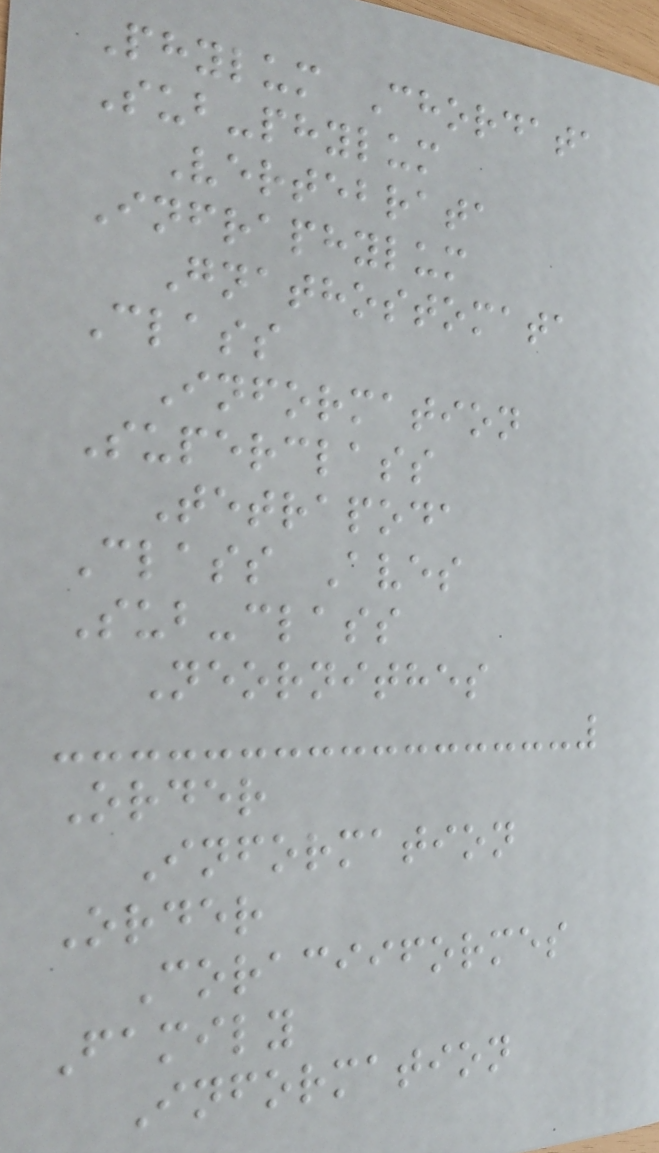Phylum Chordata
Sub-phylum
Vertebrata
Infraphylum
Gnathostomata
Class
Information
Superclass
Tetrapoda
Class Aves
Sub-class
Neornithes
Order
Information
Order
Coraciiformes
Family
Information
